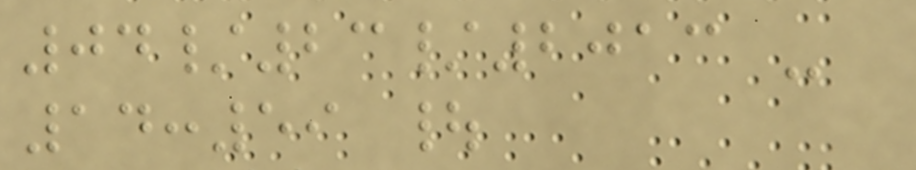04/23/2013 -
14:59 |
